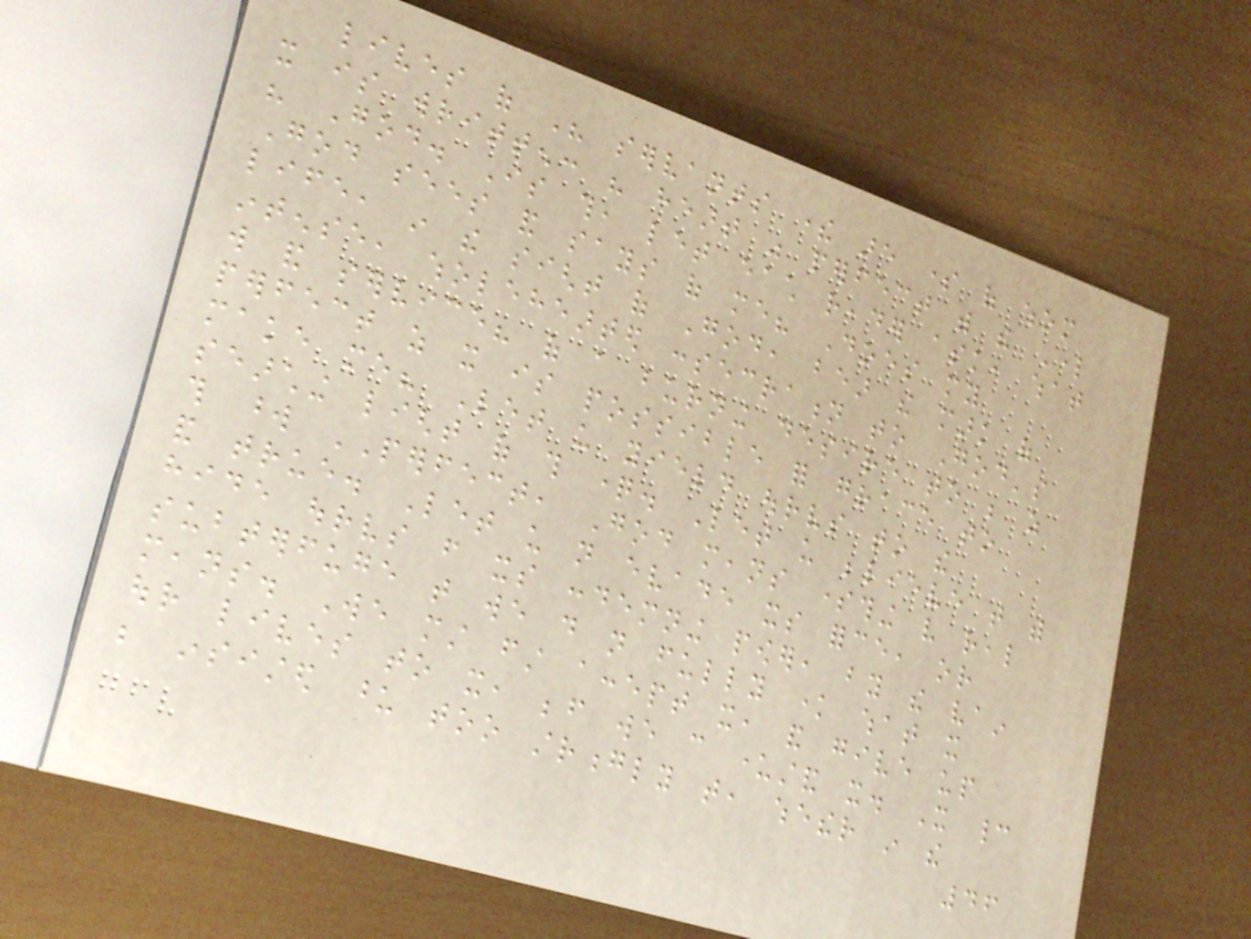lives of His servants there are some of whom
it is written: his heart was perfect with the Lord
his God. Is this, let each reader ask, what
God sees and says of me? Does my
life, in the sight of God, bear the mark of
intense, wholehearted consecration to God's
will and service? of a burning desire to be as
perfect as it is possible for grace to
make me? Let us yield ourselves to the
searching light of this question. Let us believe that with
this word PERFECT, God means something very real
and true. Let us not evade its force, or
hide ourselves from its condemning power, by the vain
subterfuge that we do not fully know what it
means. We must first accept it, and give up
our lives to it, before we can understand it. It cannot
be insisted upon too strongly that, whether in the
46
